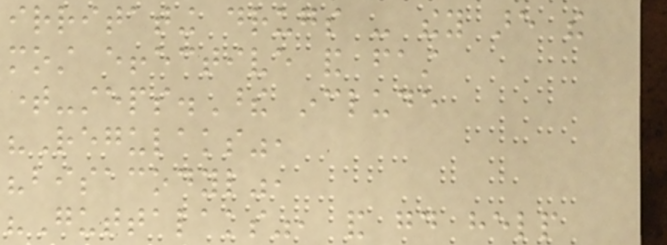irritating drugs - they are the
most effective and fast
time-steps.These include
"Regulaks",
"bisacodyl",
"Guttalaks", and good help
